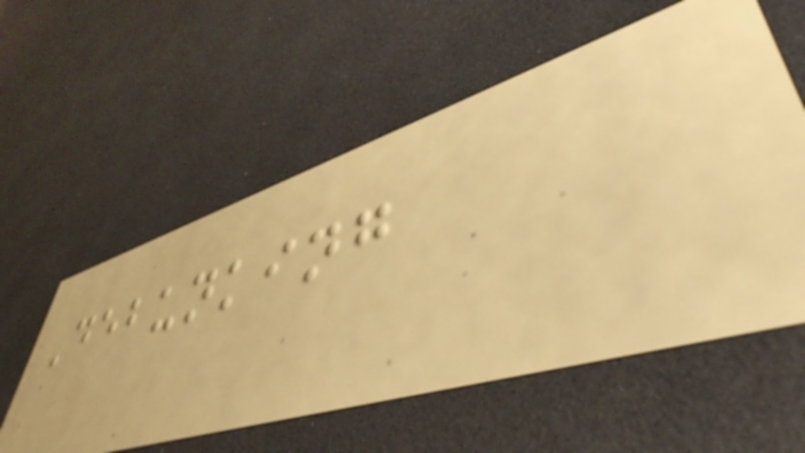Debunking
